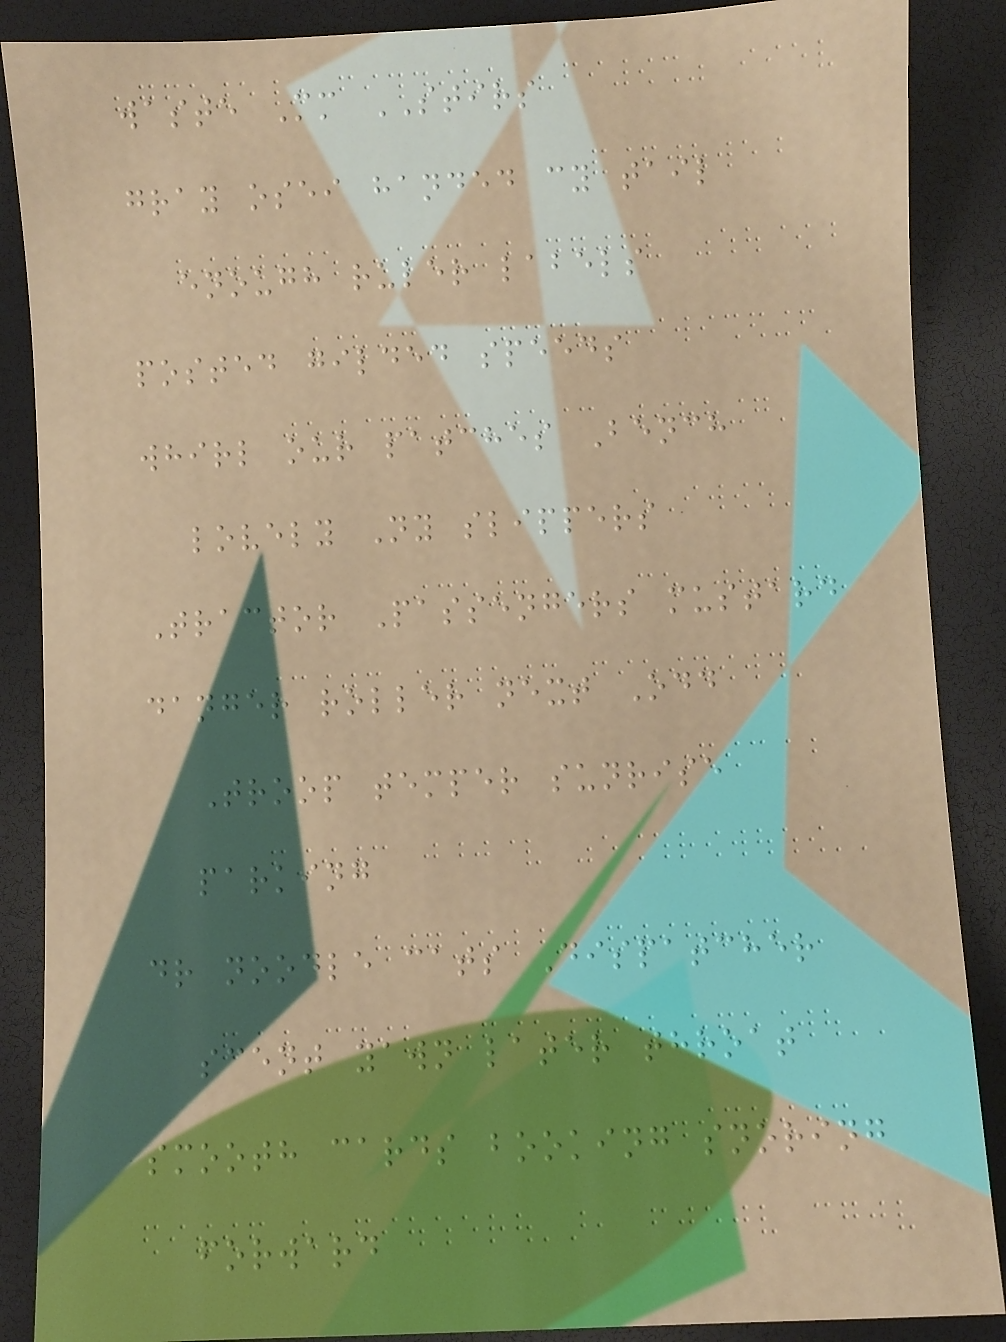waste Mm STIRS
gray osei handed cy tail
enough ruler labels
posted gilded speeds
whirl our patches Bench
lovely Ny slippers
Tractor Passengers mustard
danger roller next Odd
Troop temper sunrise
parking
dr noodle cats Dispatcher
scent yawn later throat
smooth cards booking snoring
forward
